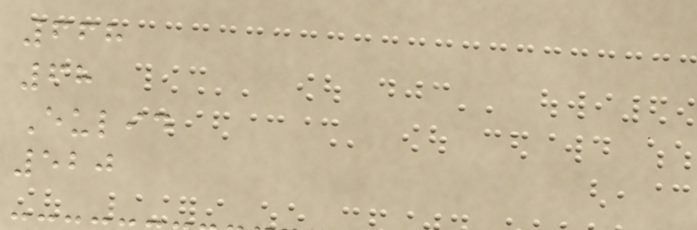668
68
Eulid
520
